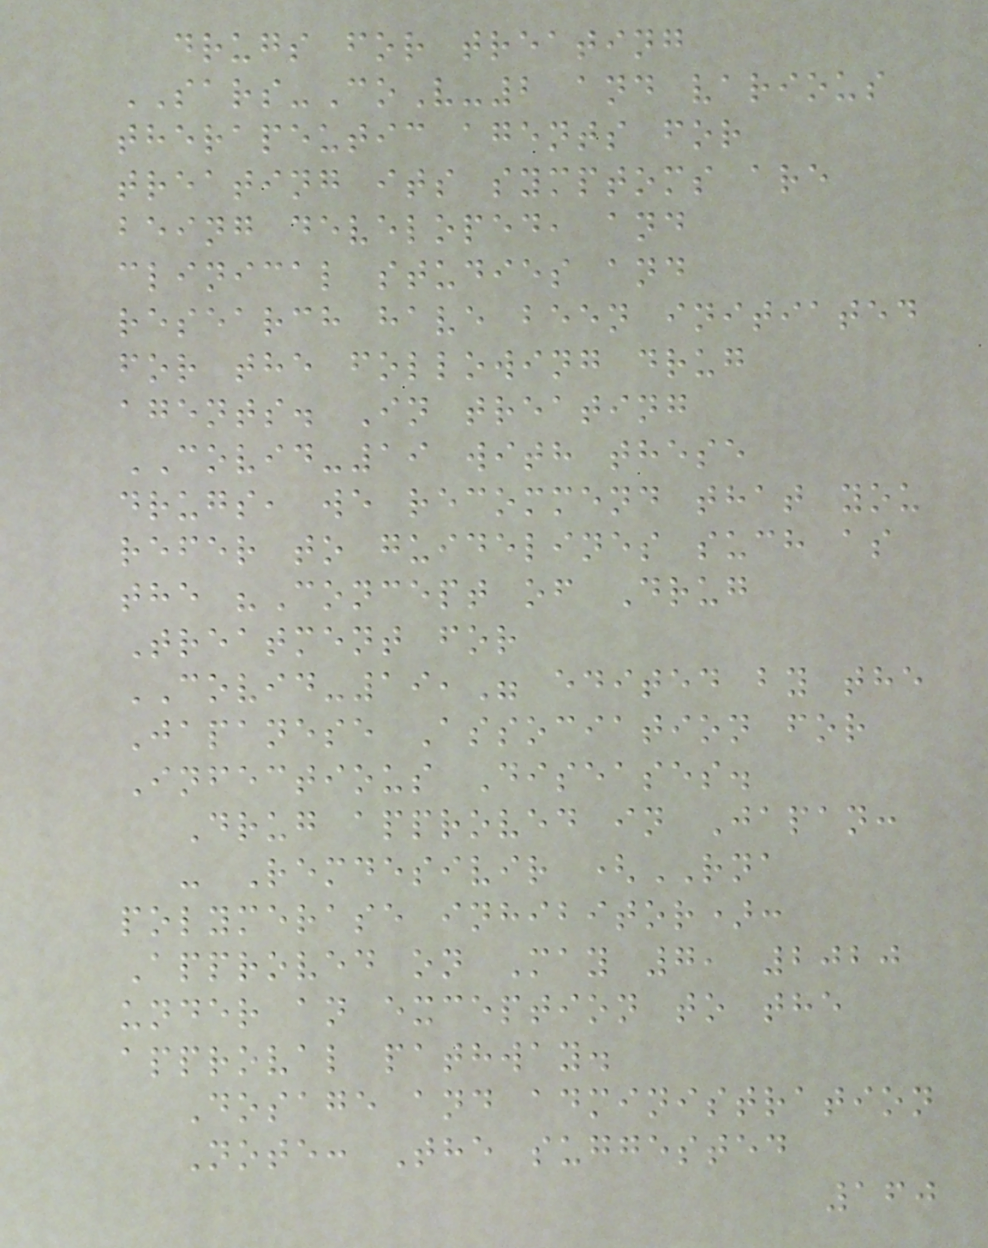drugs for treating
SARS-CoV-2 and various
therapeutic agents for
treating its symptoms are
being developed, and
clinical studies and
research have been initiated
for the following drug
agents. In treating
COVID-19 with these
drugs, we recommend that you
refer to guidelines such as
the "Concept of Drug
Treatment for
COVID-19," edited by the
Japanese Association for
Infectious Diseases.
Drug approved in Japan:
- Remdesivir (RNA
polymerase inhibitor):
Approved on May 7, 2020
under an exception to the
approval pathway.
Dosage and administration
Note: The suggested
160
